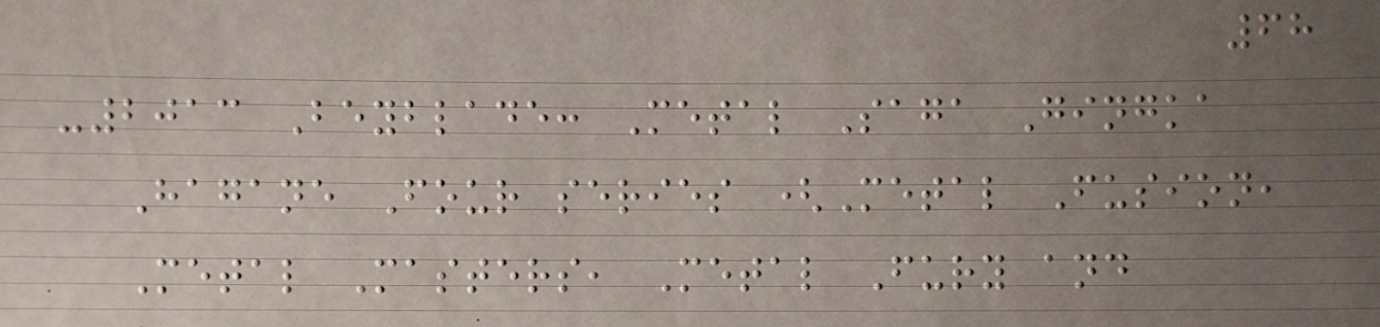68
-2013 Beyblade: Metal Saga Gingka
Hagane Four series (Metal Fusion,
Metal Masters, Metal Fury and
